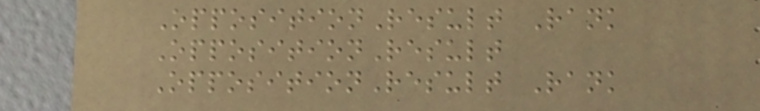OppositionResult Rank
OppositionResult
OppositionResult Rank
